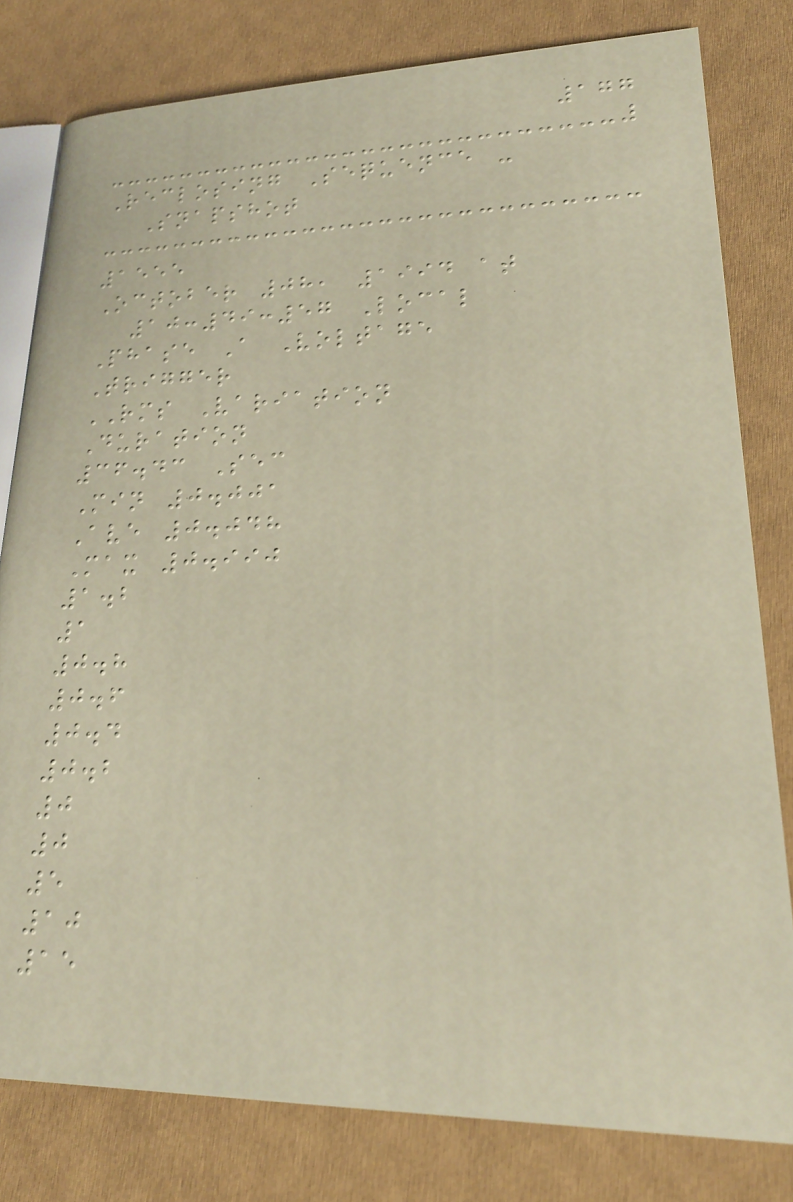177
Reclosing Sequence -
Snapshot
1555
October 08, 1994 at
10:49:57 Local
Phase A Voltage
Trigger
RMS Variation
Duration
36.43 Sec
Min 0.001
Ave 0.048
Max 0.990
1.2
1
0.8
0.6
0.4
0.2
0
0
5
10
15
